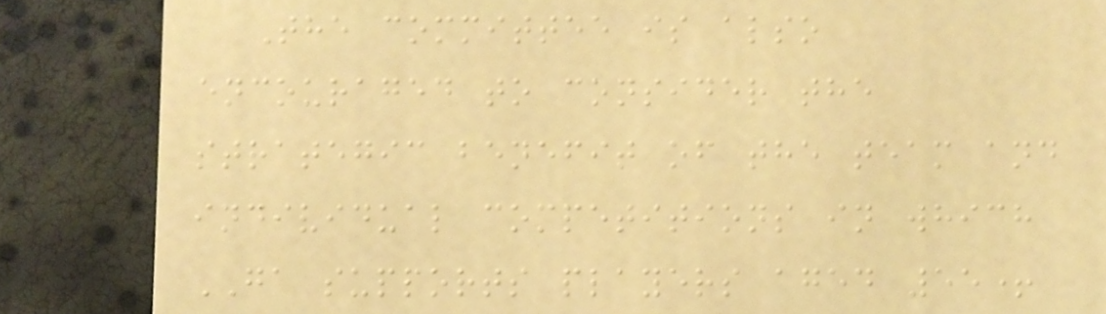The committee is also
encouraged to consider the
strategic benefit of the team and
individual competitions in which
GA supports players aged 55+
